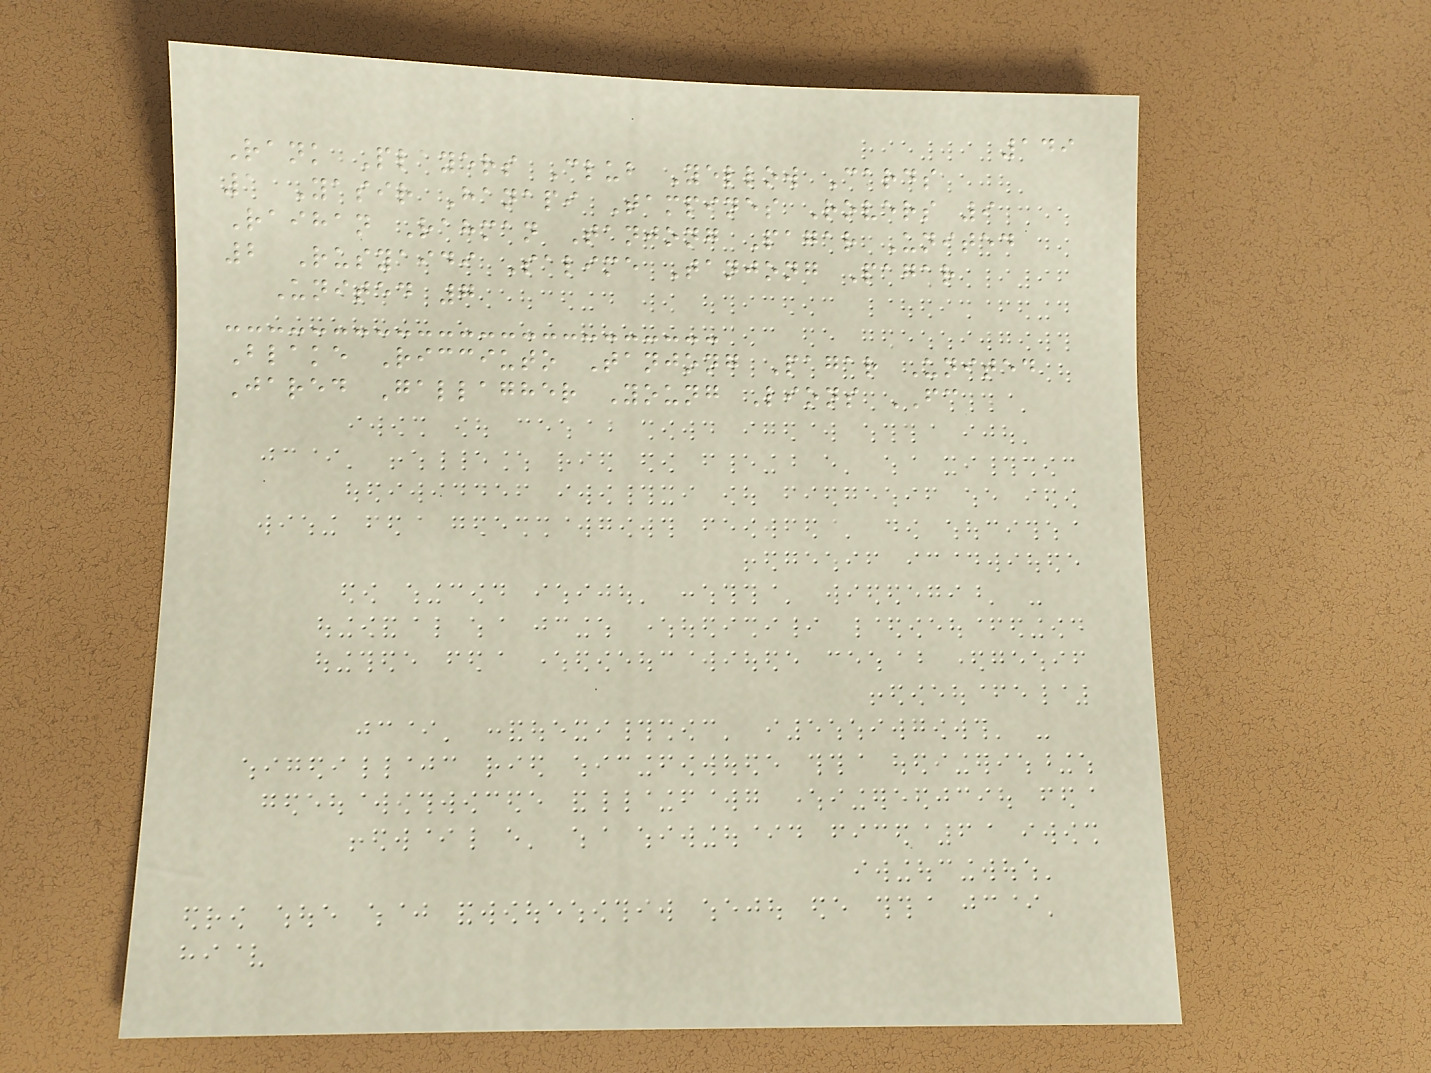149
Rank Players Club Yellow Cards
1 Yasir Hanapi Tampines Rovers 9
Raihan Rahman Tanjong Pagar United
2 Rusyaidi Salime Tanjong Pagar
United 7
Blake Ricciuto Tanjong Pagar United
Jared Gallagher Young Lions FC
